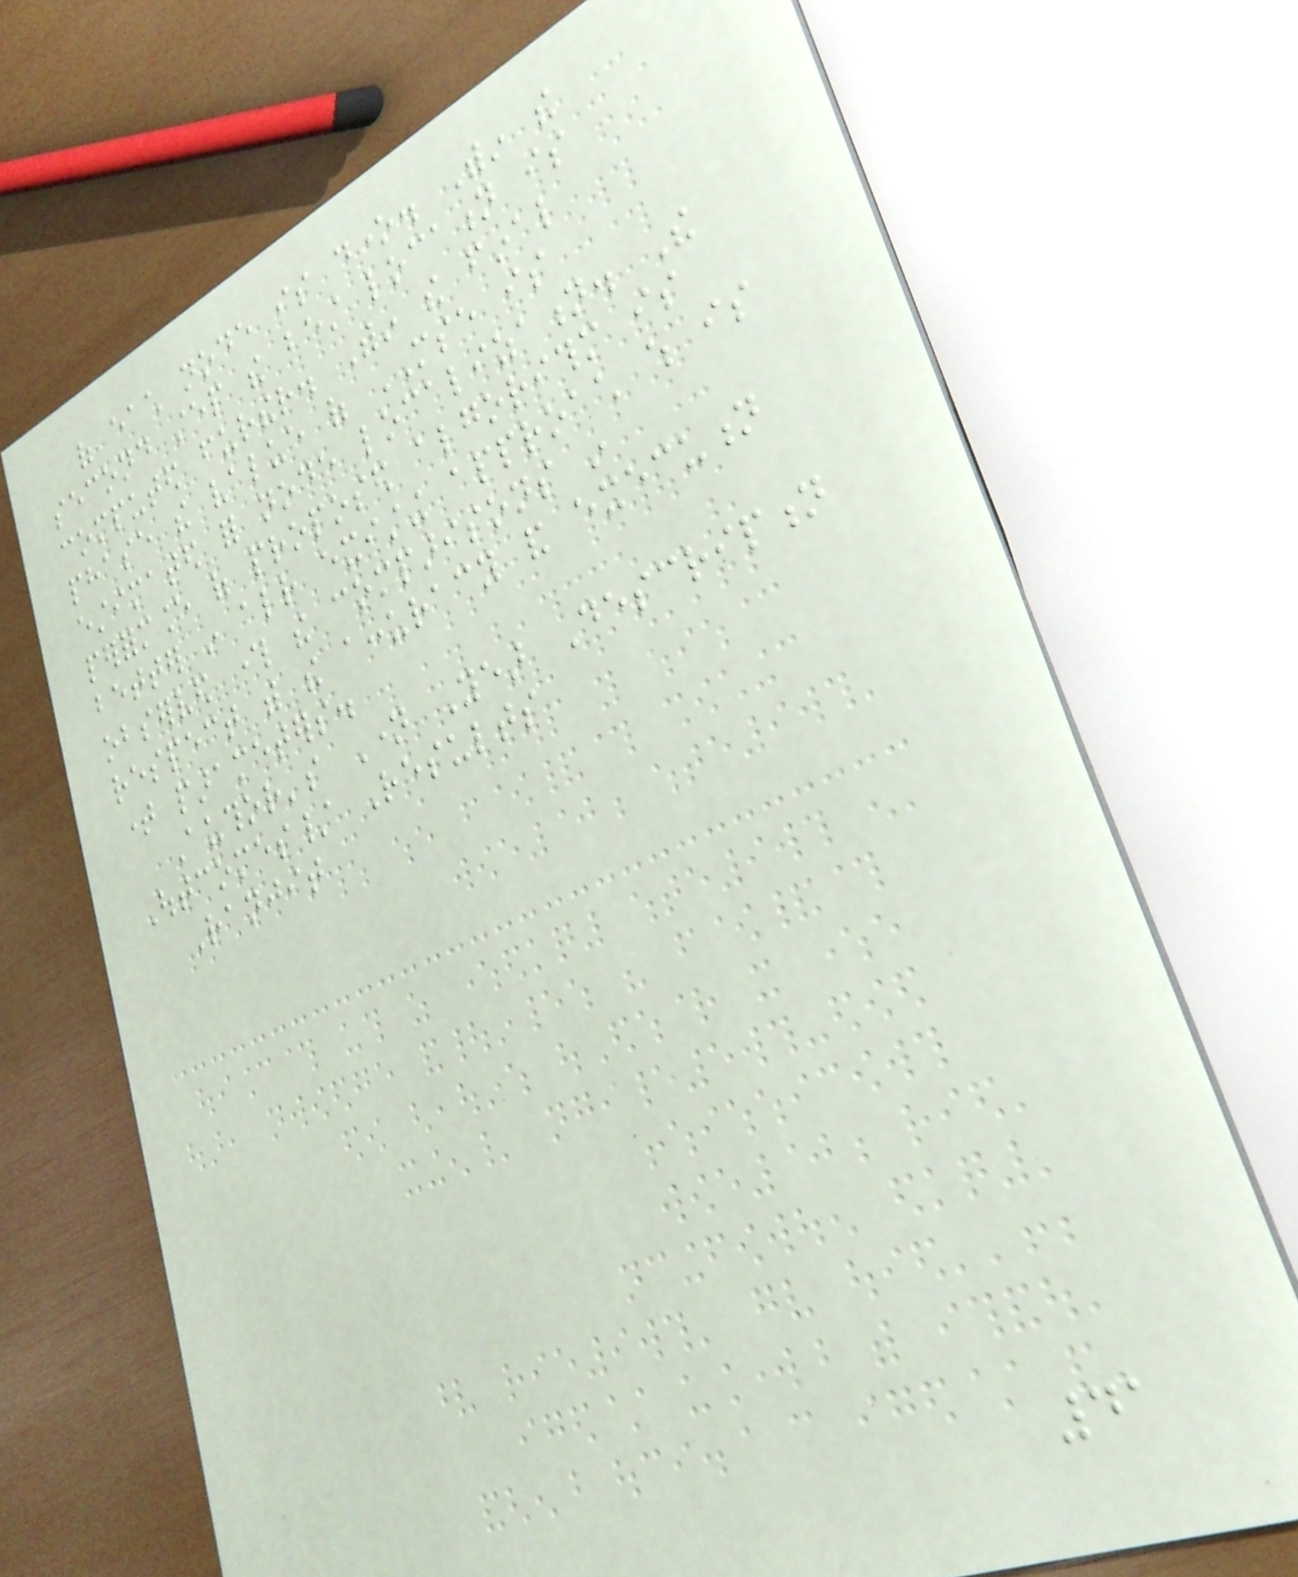of each node is done. Within the
second step the best location is
computed further. Within the final
phase the value of MSE is
estimated for node localization. The
performance of proposed algorithm is
better in already existing approach which is
observed through the comparisons in
respect with the accuracy and execution
time parameters.
Author's Name Year Description
Outcomes/ Results
Ranjit
41
